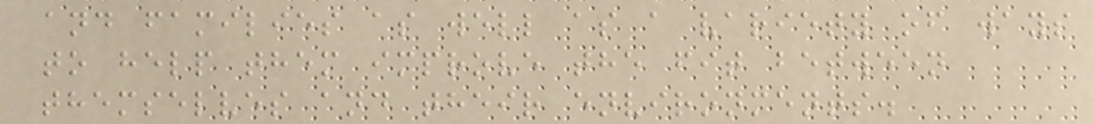and families as well as a variety of ways
to help them improve the fit between
themselves and their environments.
